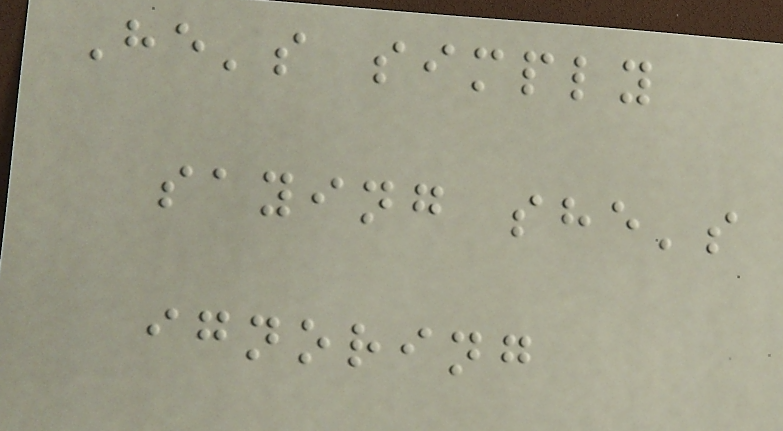He's simply
saying she's
ignoring
